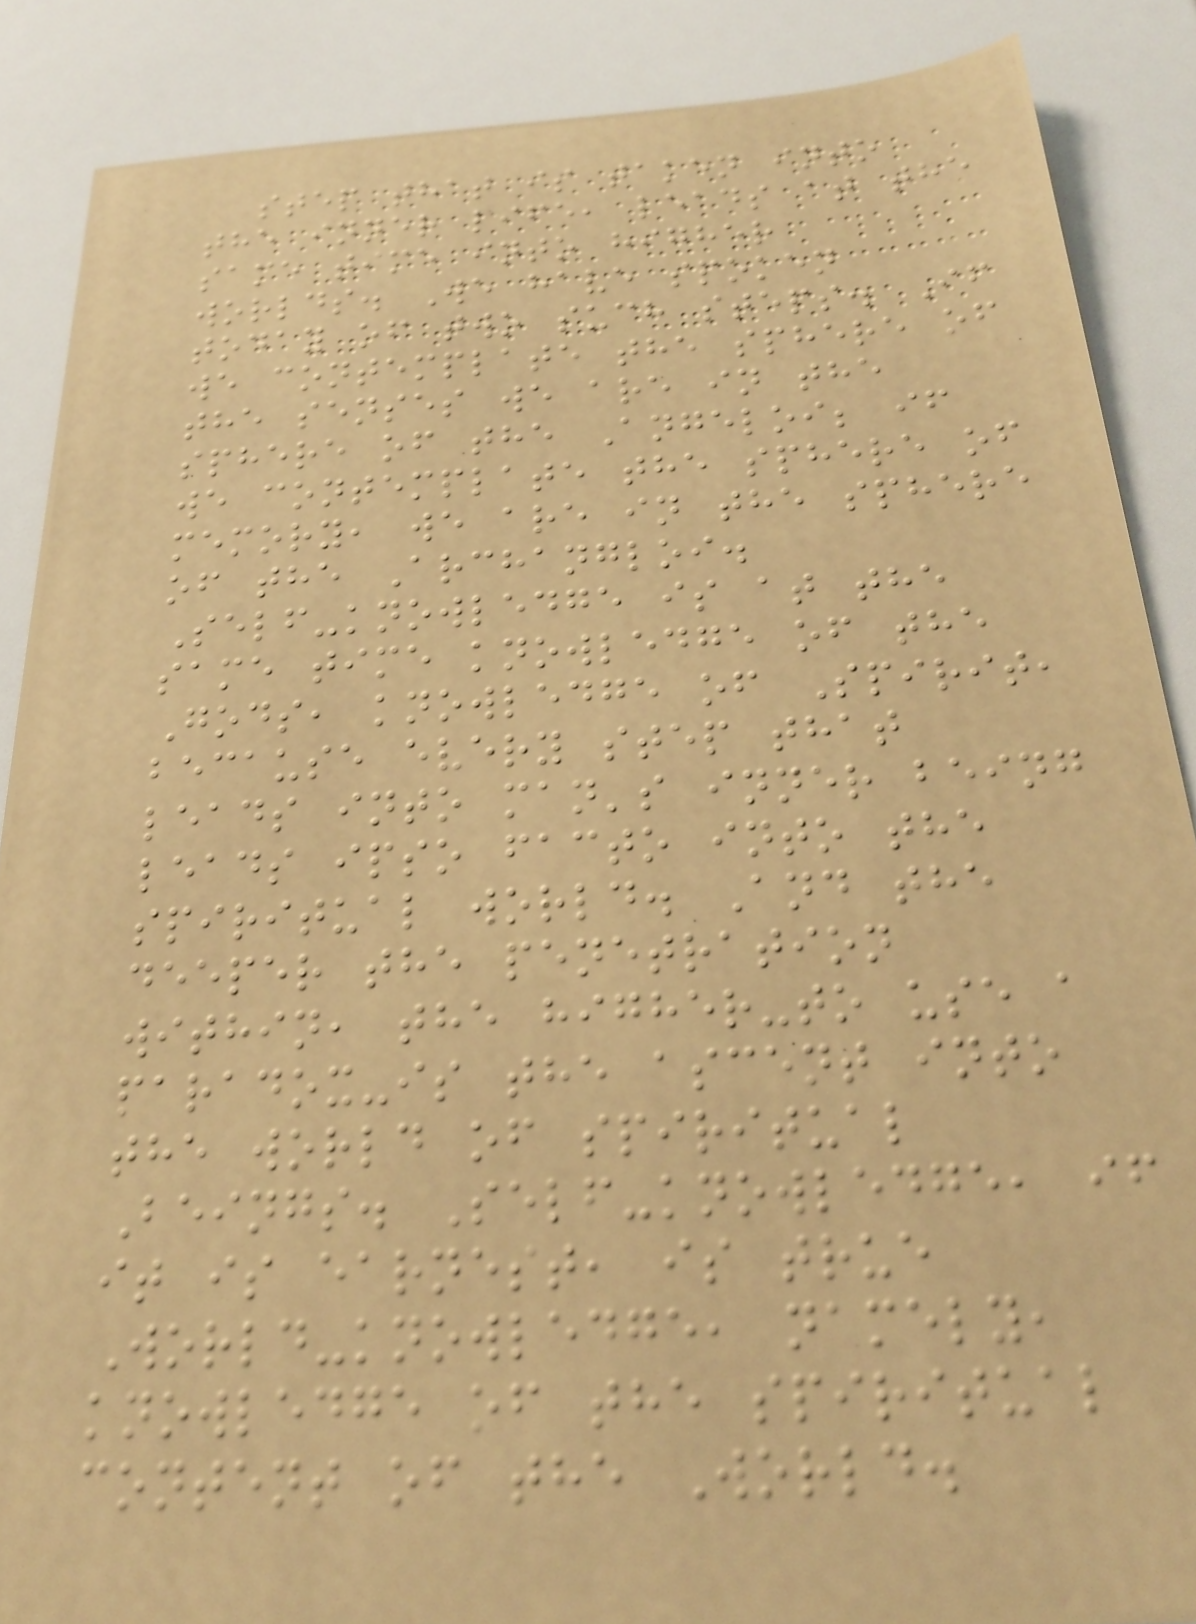step that is taken into
the inner life, leads at the
same time into higher
worlds. We have spoken
today of two such steps. If
we contemplate the sphere of
the senses we are in the
sphere of the Angeloi; if
we contemplate the sphere of
memory, we are in the sphere
of the Archangloi.
Self-knowledge is at the
same time knowledge of the
Gods, knowledge of Spirit,
because every step that
leads into man's inner being
leads ipso facto into the
spiritual world. And the
deeper the penetration
within, the higher-to use a
paradox-is the ascent into
the world of spiritual
Beings. Self-knowledge, if
it is earnest, is true
World-knowledge, namely,
knowledge of the spiritual
content of the World.
